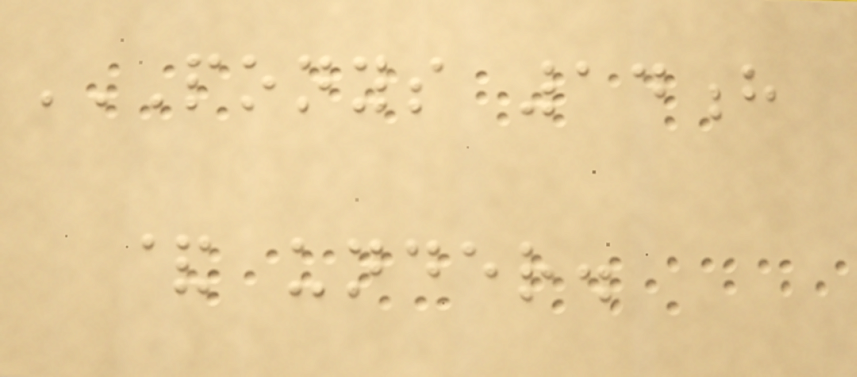PONYS 14H
& UNDER.
